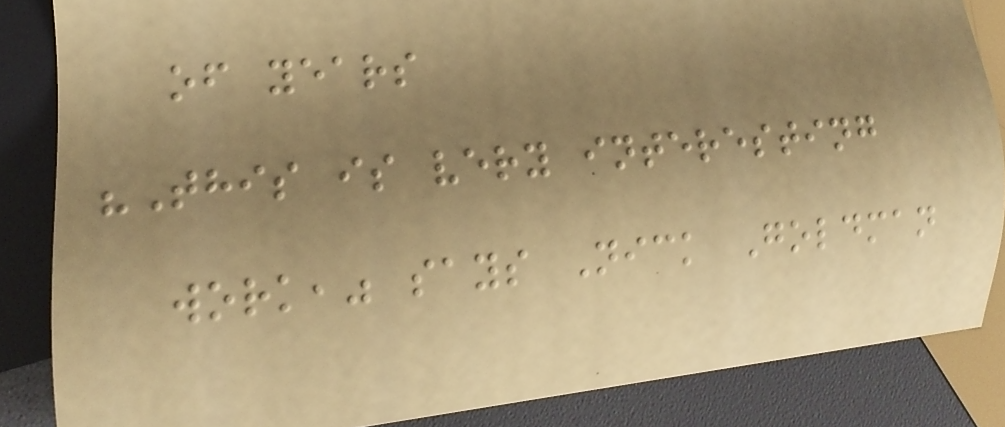of years
"This is very interesting
work," says Nick Goldman
